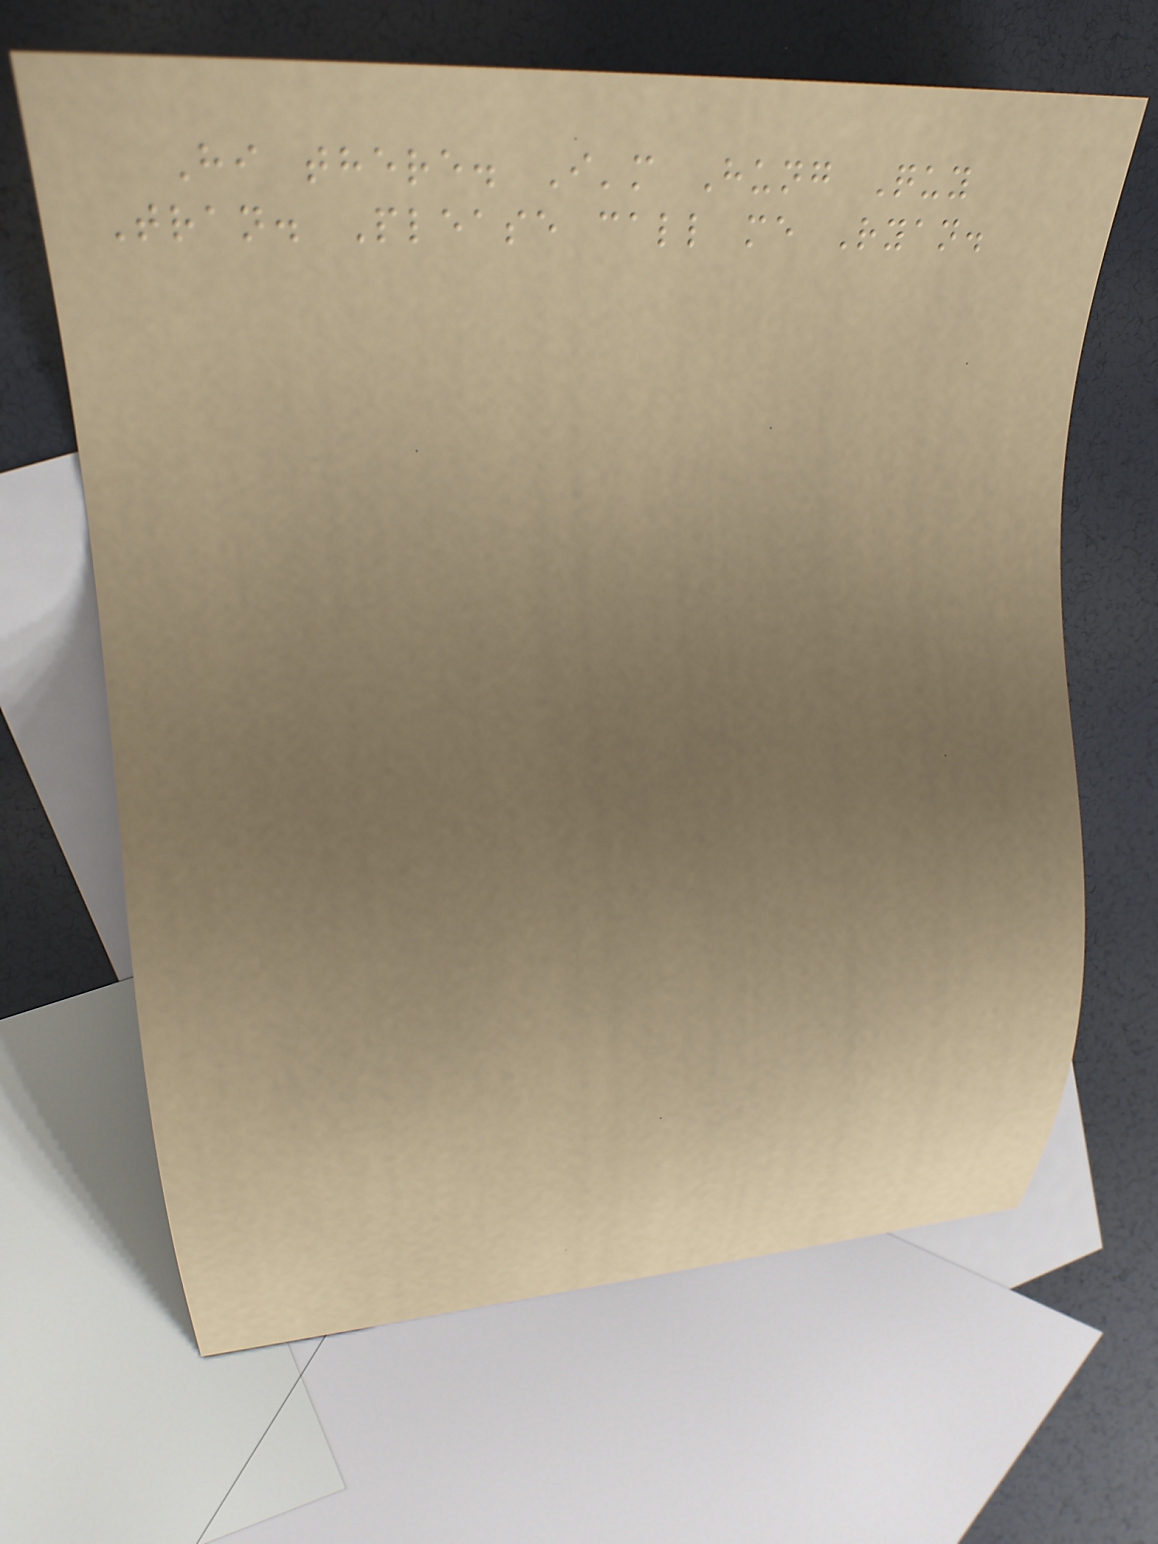Hi there. I'm Hung Quy
Tran. Please call me Ryan.
